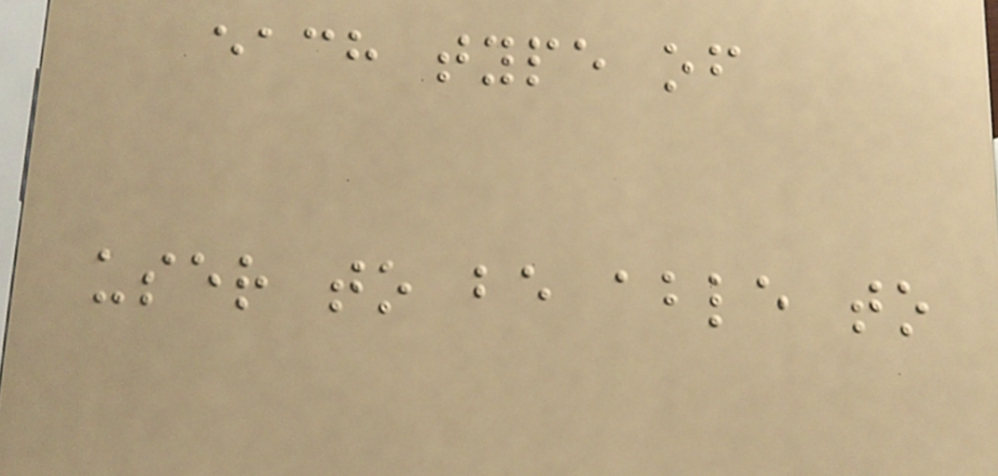each type of
user to be able to
